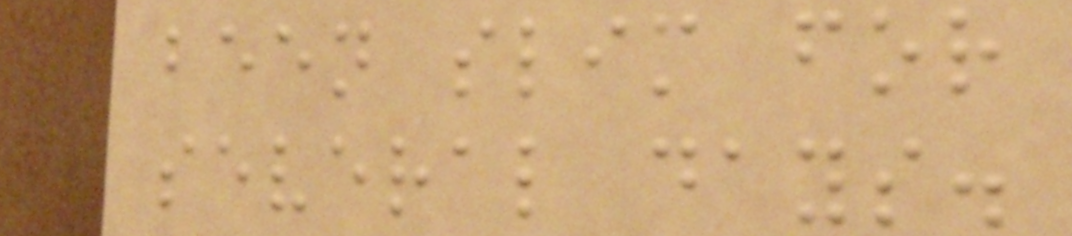been slim for
several days.
